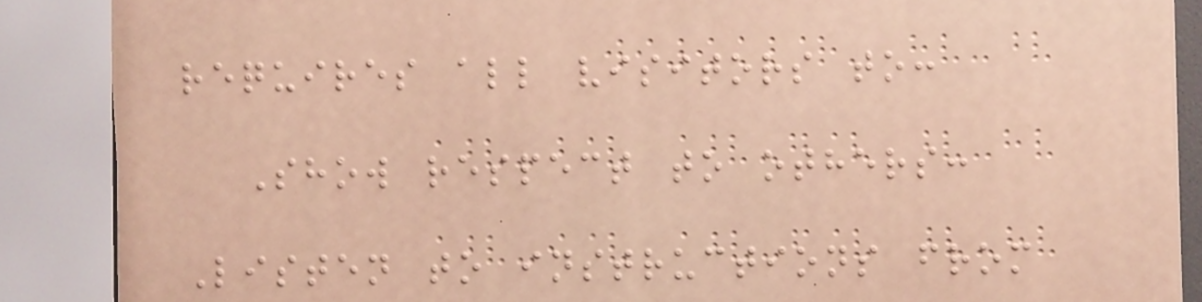requires all visitors to:
Show respect to others:
Listen to instructions from
